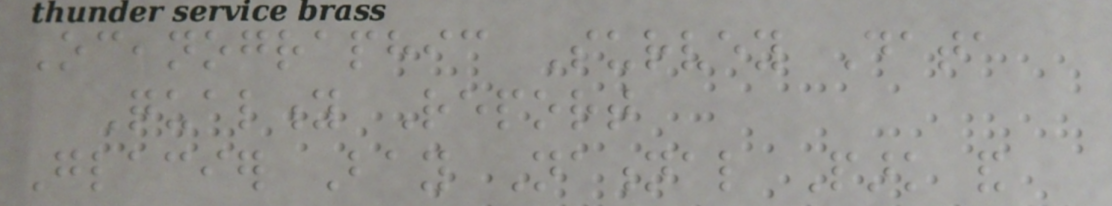Oceanographic Survey Data
Quality Report
Glacier Bay National Park and
